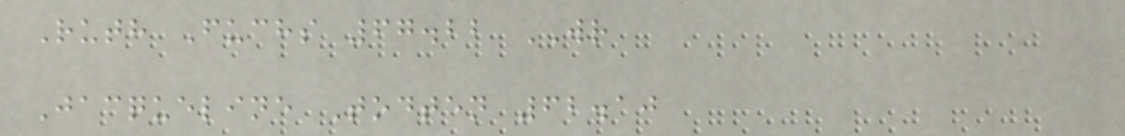Ruth Fuchs 67.22 WR
Jacqueline Todten 62.10
